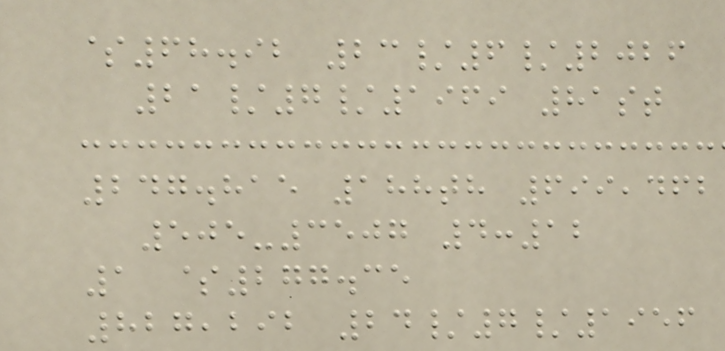$68.92 23/6/2026
21/7/1969 81st
247.815 188th 699,462
505-3507 4:12
1 $277.35
827,292 24/7/1956
